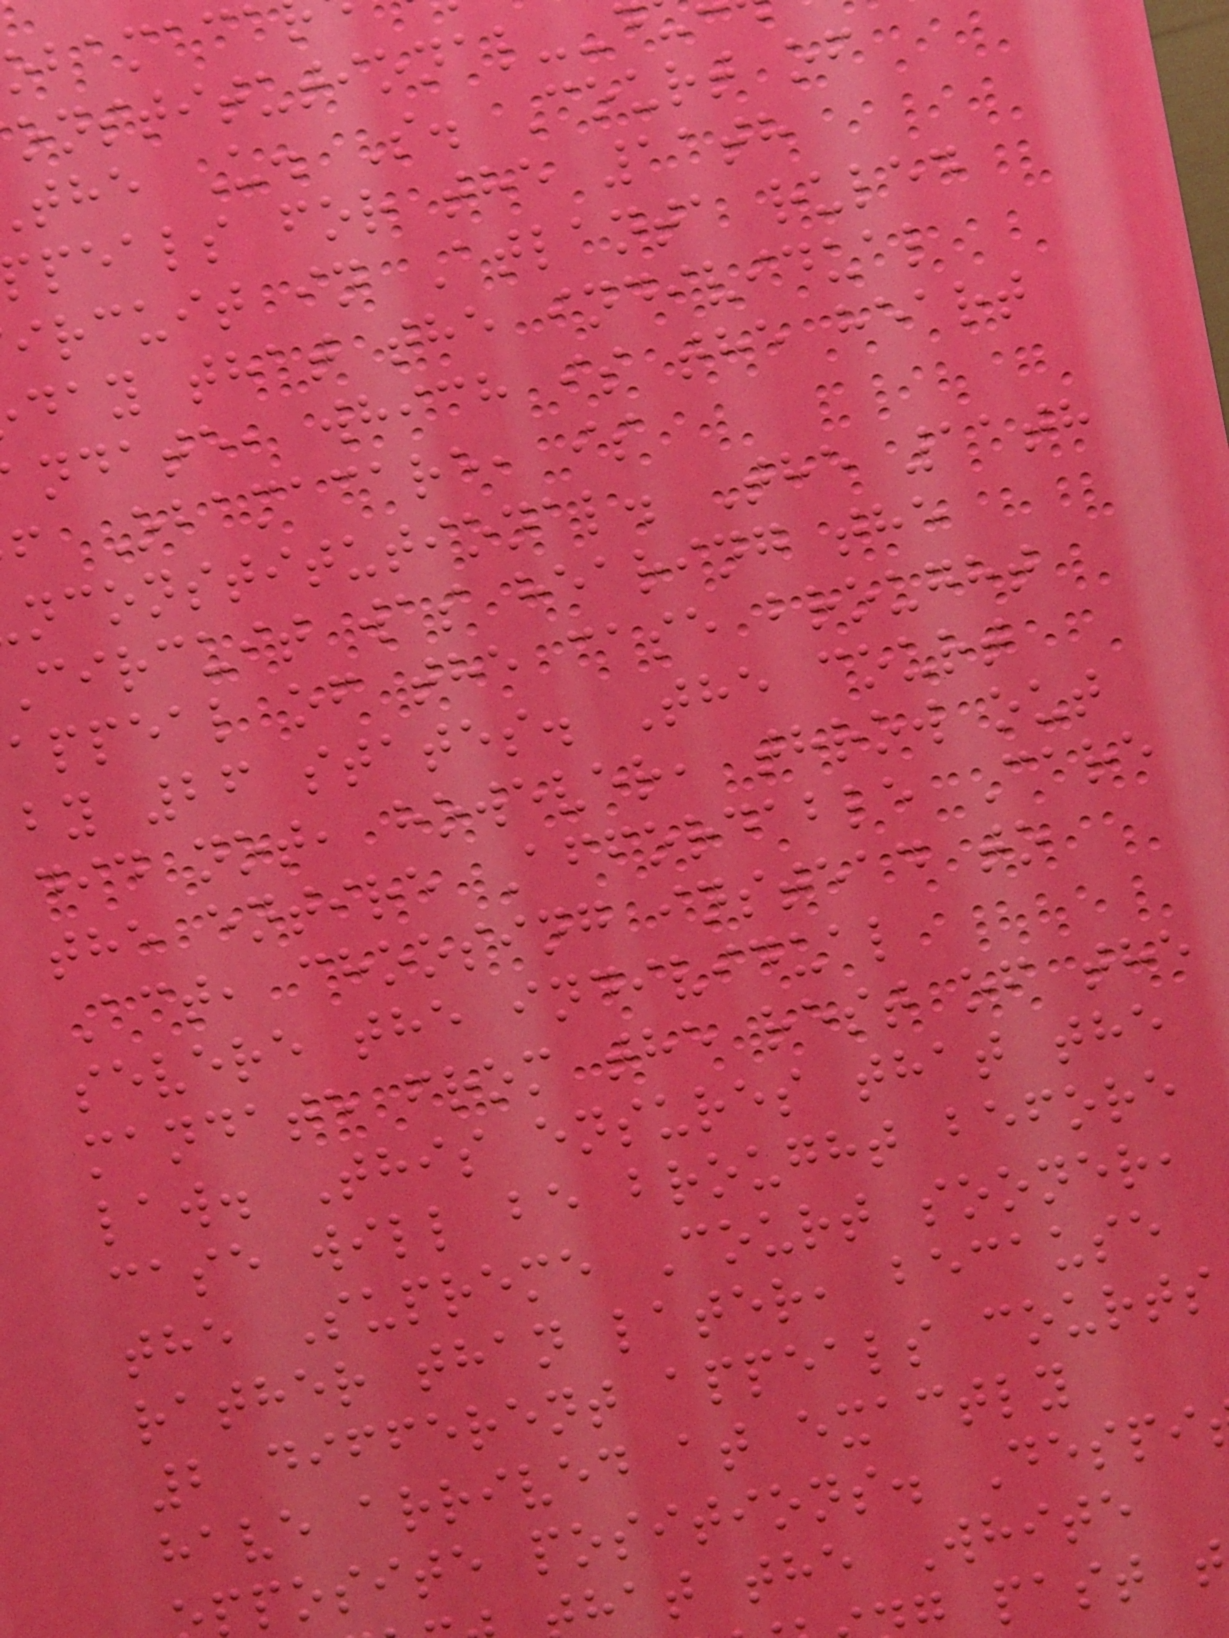the U. S. Court of
peals for the 11th
ircuit in Atlanta ruled
day that the individual
ndate, which is the heart
f Obamacare, is
nconstitutional. The 11th
circuit was hearing the
appeal of the case brought
by 26 states. The court
did not, however, throw out
the entire Affordable Care
Act, choosing instead to
severe the individual
mandate from the rest of the
law. This ensures that the
case will be brought before
the Supreme Court sooner,
rather than later, because
2 different appeals courts
have arrived at exactly
posite positions. Despi
hat the White
